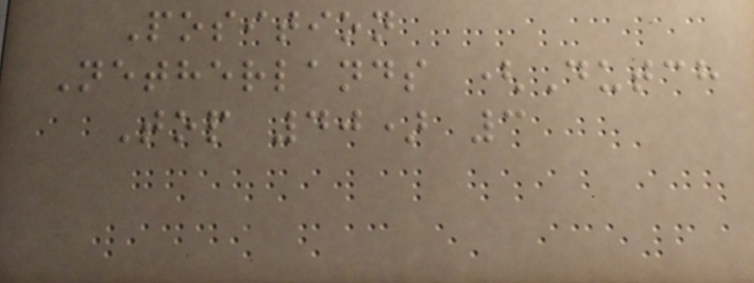Position
Netherlands (Dutch
Top 40) 3
